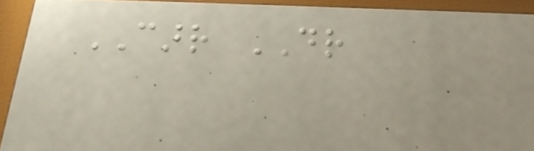CARR DR
